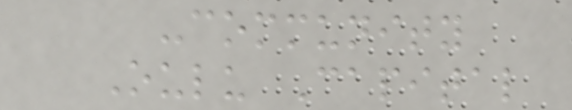-community
Oulu Capital
